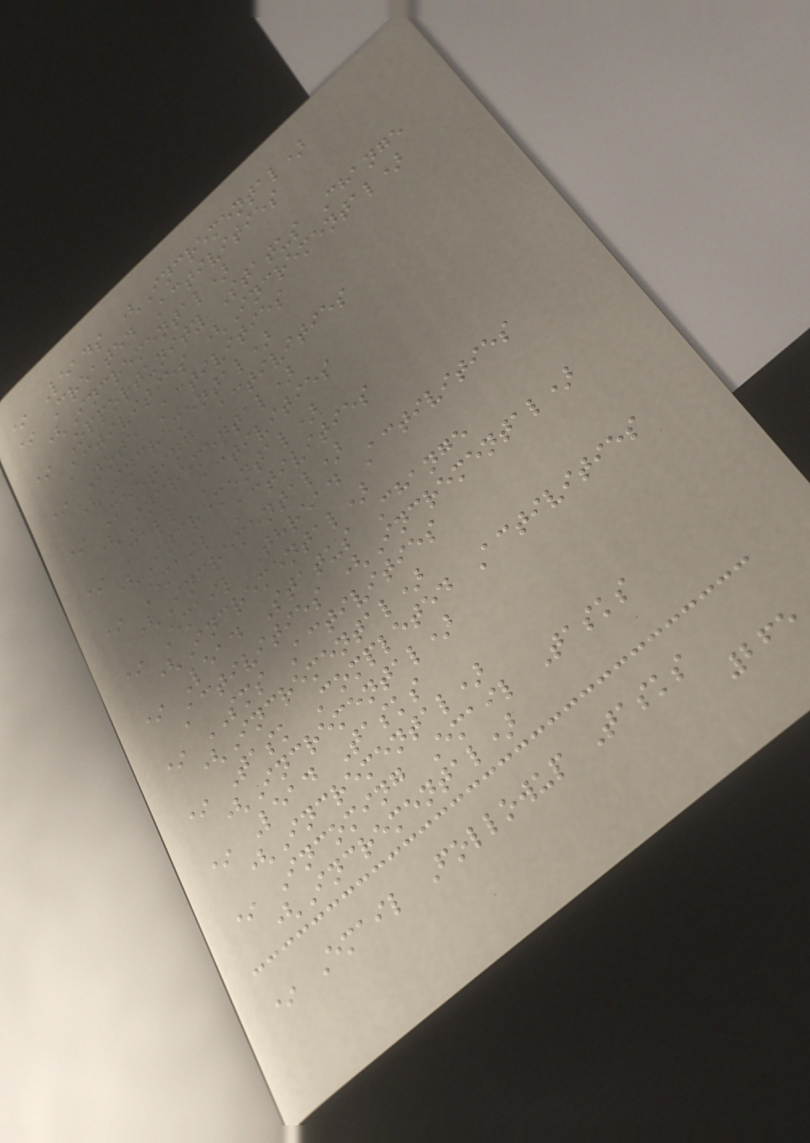* Leads (Incremental)
* Created Activities
(Incremental)
* Opportunity Status Change
Activities (Incremental)
* Note Activities
(Incremental)
* Meeting Activities
(Incremental)
* Call Activities
(Incremental)
* Email Activities
(Incremental)
* Email Thread Activities
(Incremental)
* Lead Status Change
Activities (Incremental)
* SMS Activities
(Incremental)
* Task Completed Activities
(Incremental)
* Lead Tasks
(Incremental)
* Incoming Email Tasks
(Incremental)
* Email Followup Tasks
265
